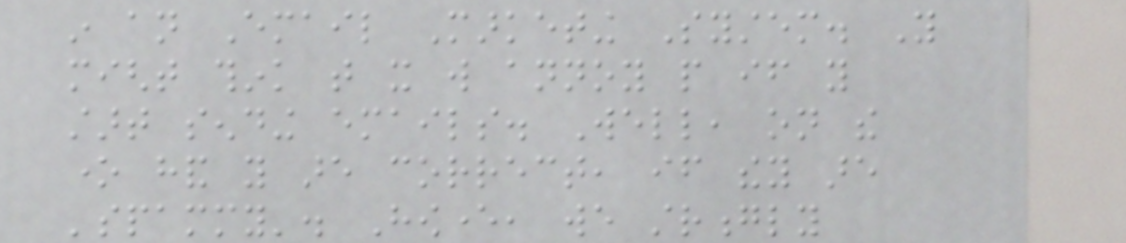in an Email Marketing System. You
might think that it will annoy people if you
start sending emails. Well, on the
one hand you are correct, if they are
'spammy'. However, we strongly
